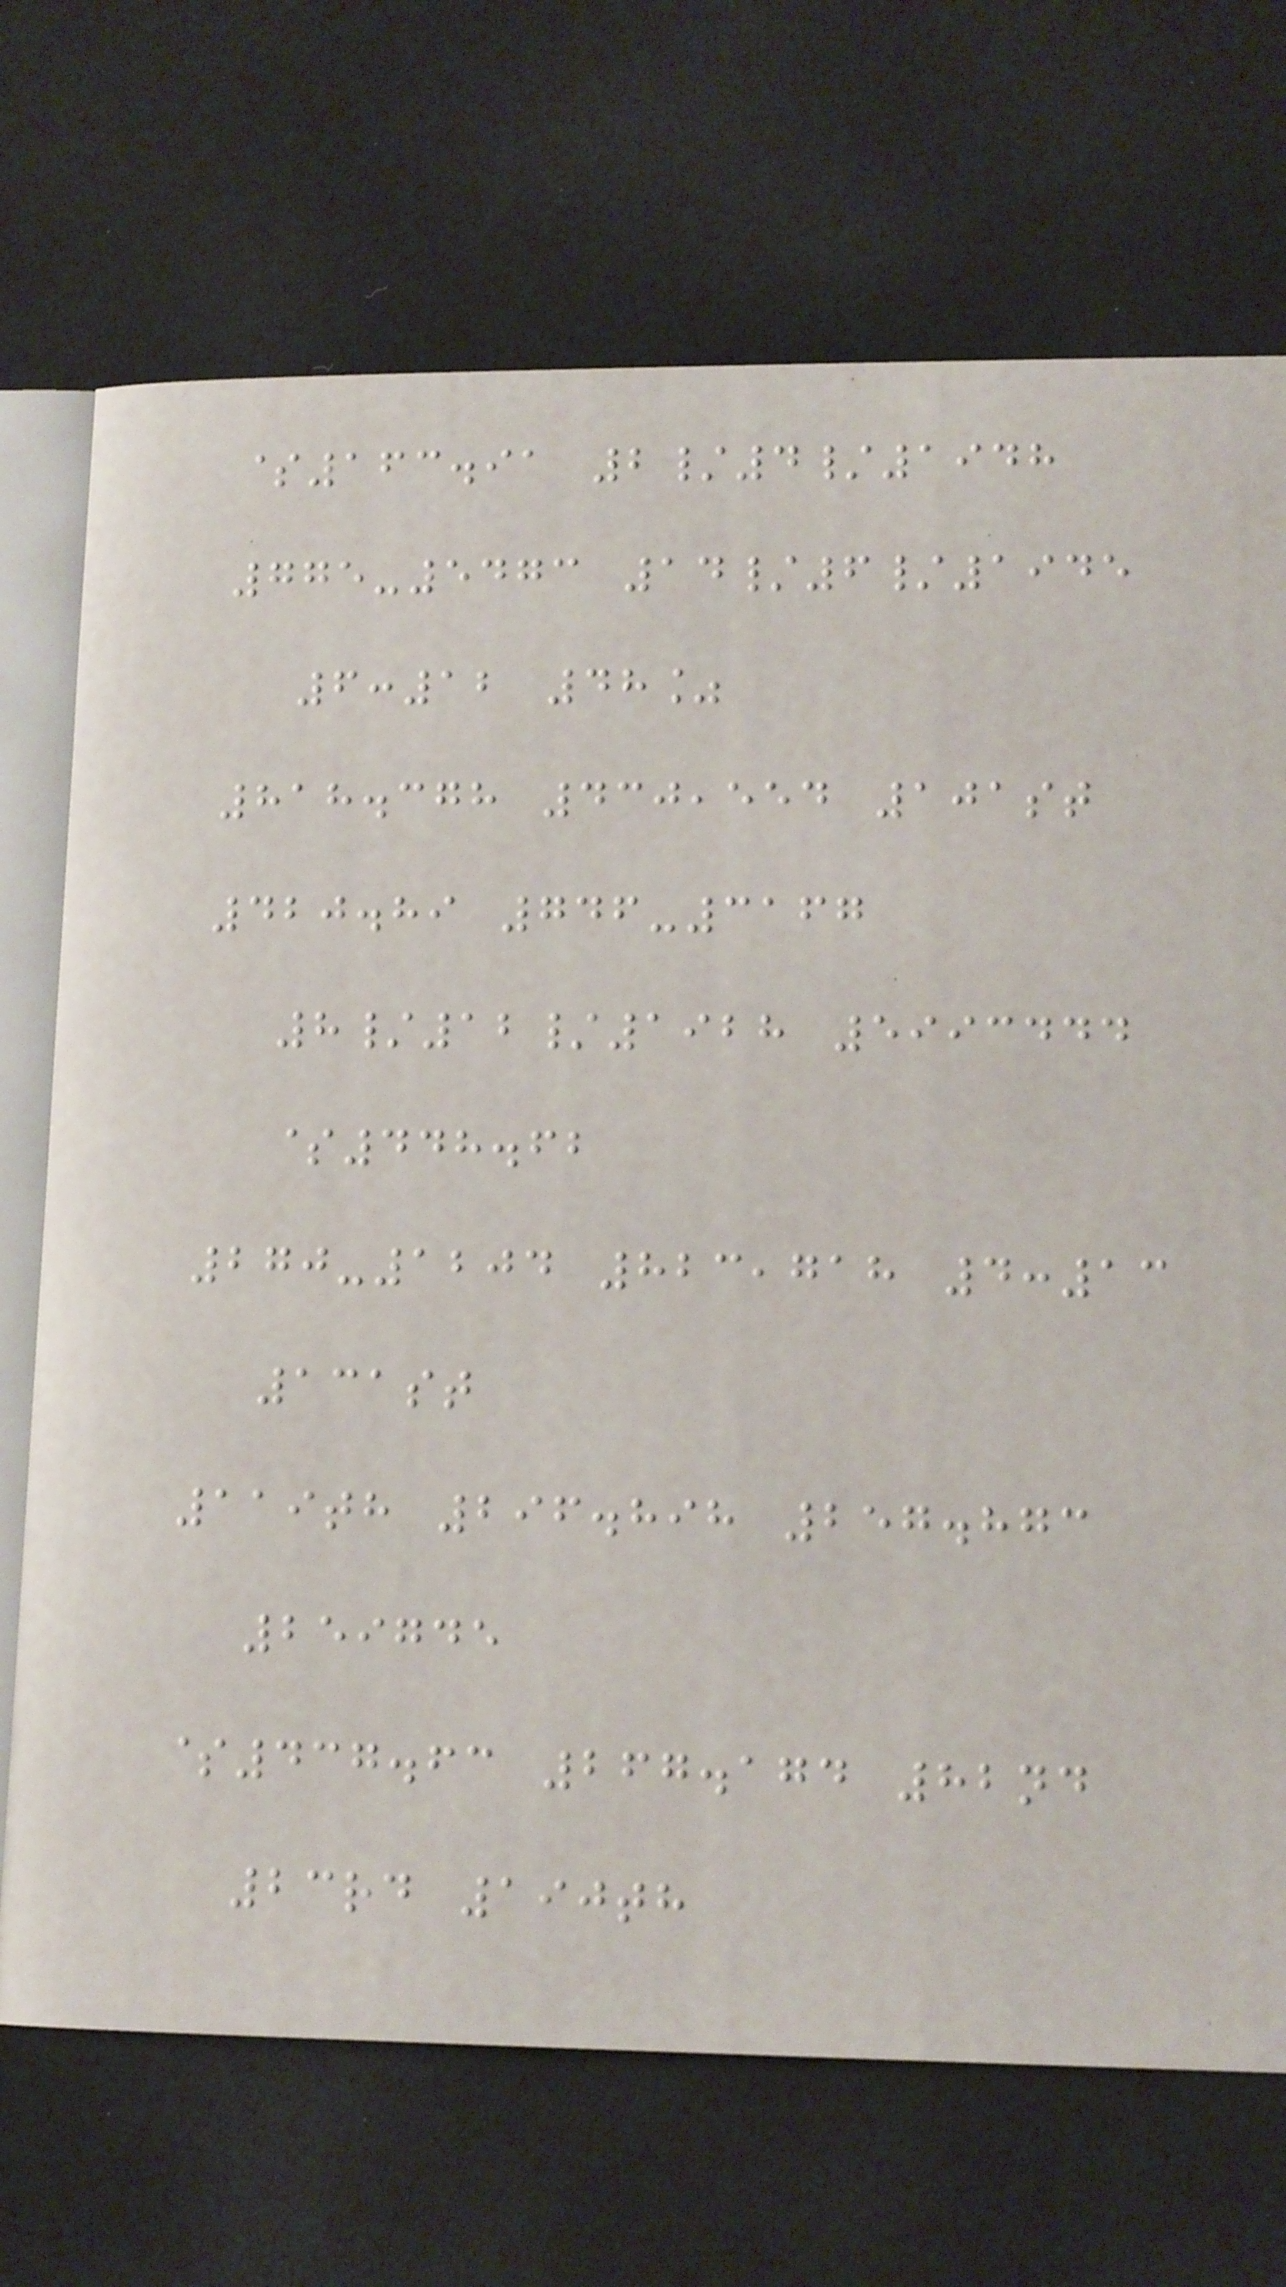$163.91 2/4/1948
775-5473 14/6/1945
6:12 48%
818.378 430,554 101st
420.89 746-3167
8/12/1928 5993444
$448.62
270-1204 823,718 4:13
131st
119th 296.898 257.873
259745
$437.63 267.174 82nd
23rd 190th
